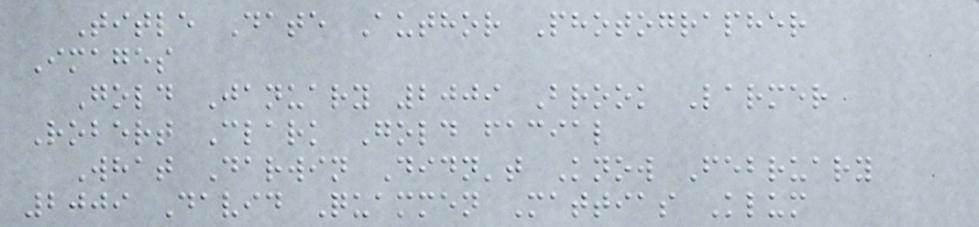Title Date Author Photographer
Images
Gold January 2009 Brook Larmer
Robert Clark Gold facial
What Darwin Didn't Know February
2009 David Quammen Mattias Klum
